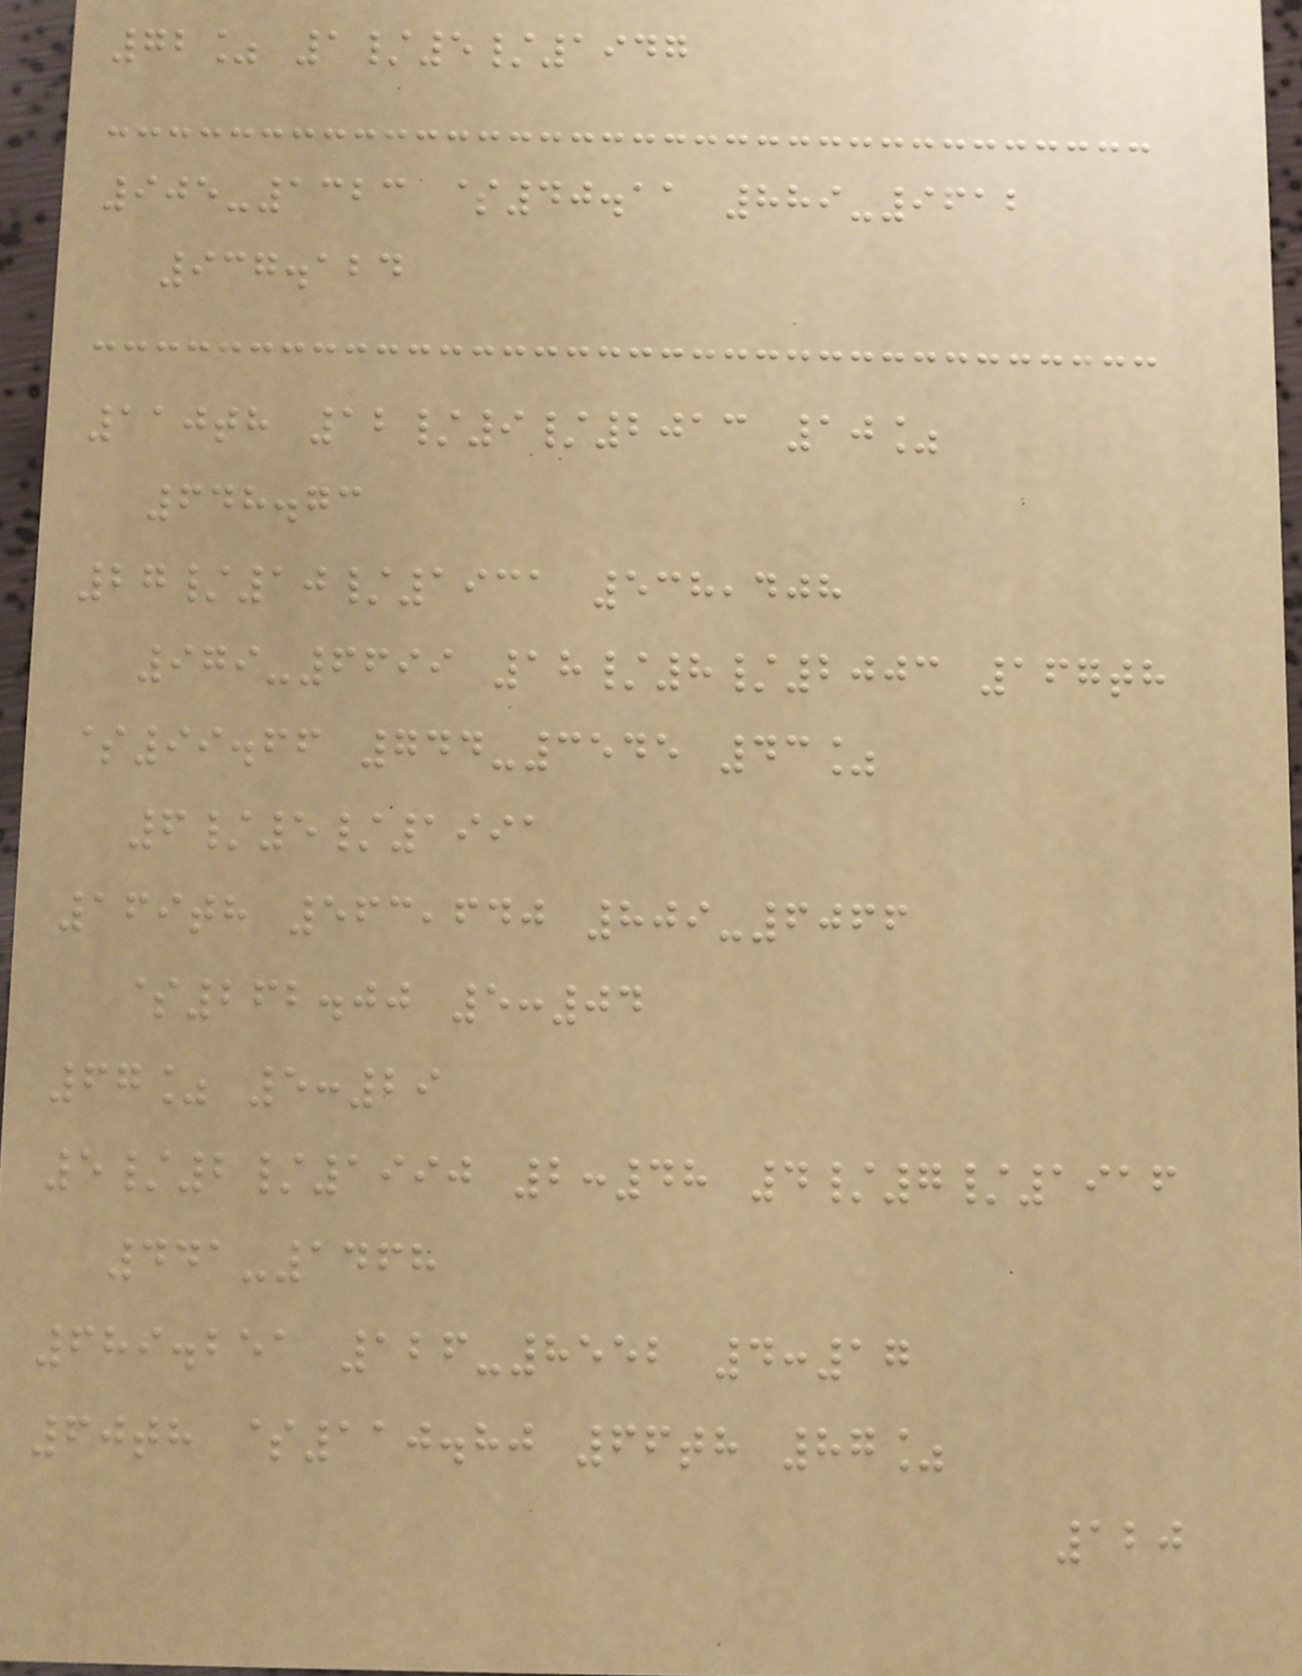72% 1/5/1947
905-1323 $40.11 889-9612
937.124
110th 12/9/2013 10%
648.73
27/10/1931 538,408
979-6699 18/8/2003 167th
$99.66 744-3545 43%
6/5/1991
169th 563,640 809-6066
$262.00 5:04
67% 5:29
5/2/1990 2:48 4/7/1916
441-1468
689.251 126-8552 4:17
60th $110.80 66th 87%
120
